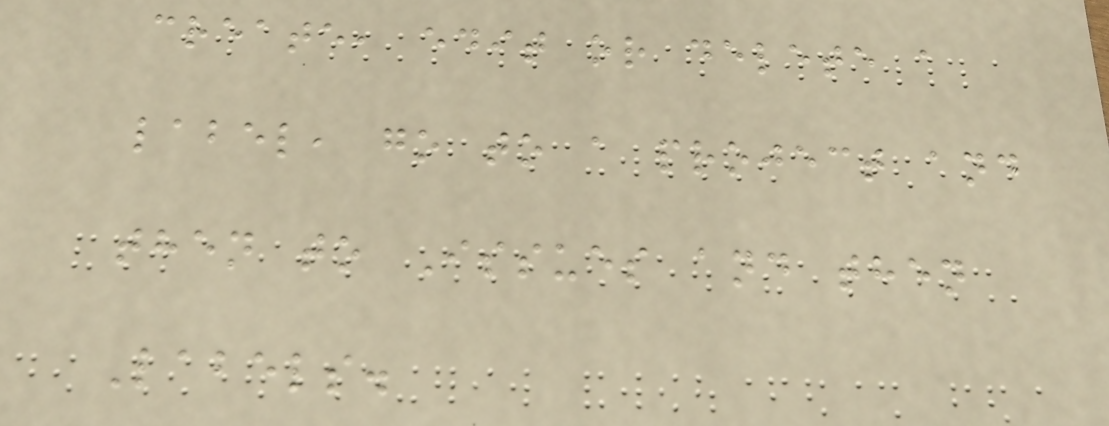create, edit or delete a
label, go to a project and
then to Issues and then
Labels.
